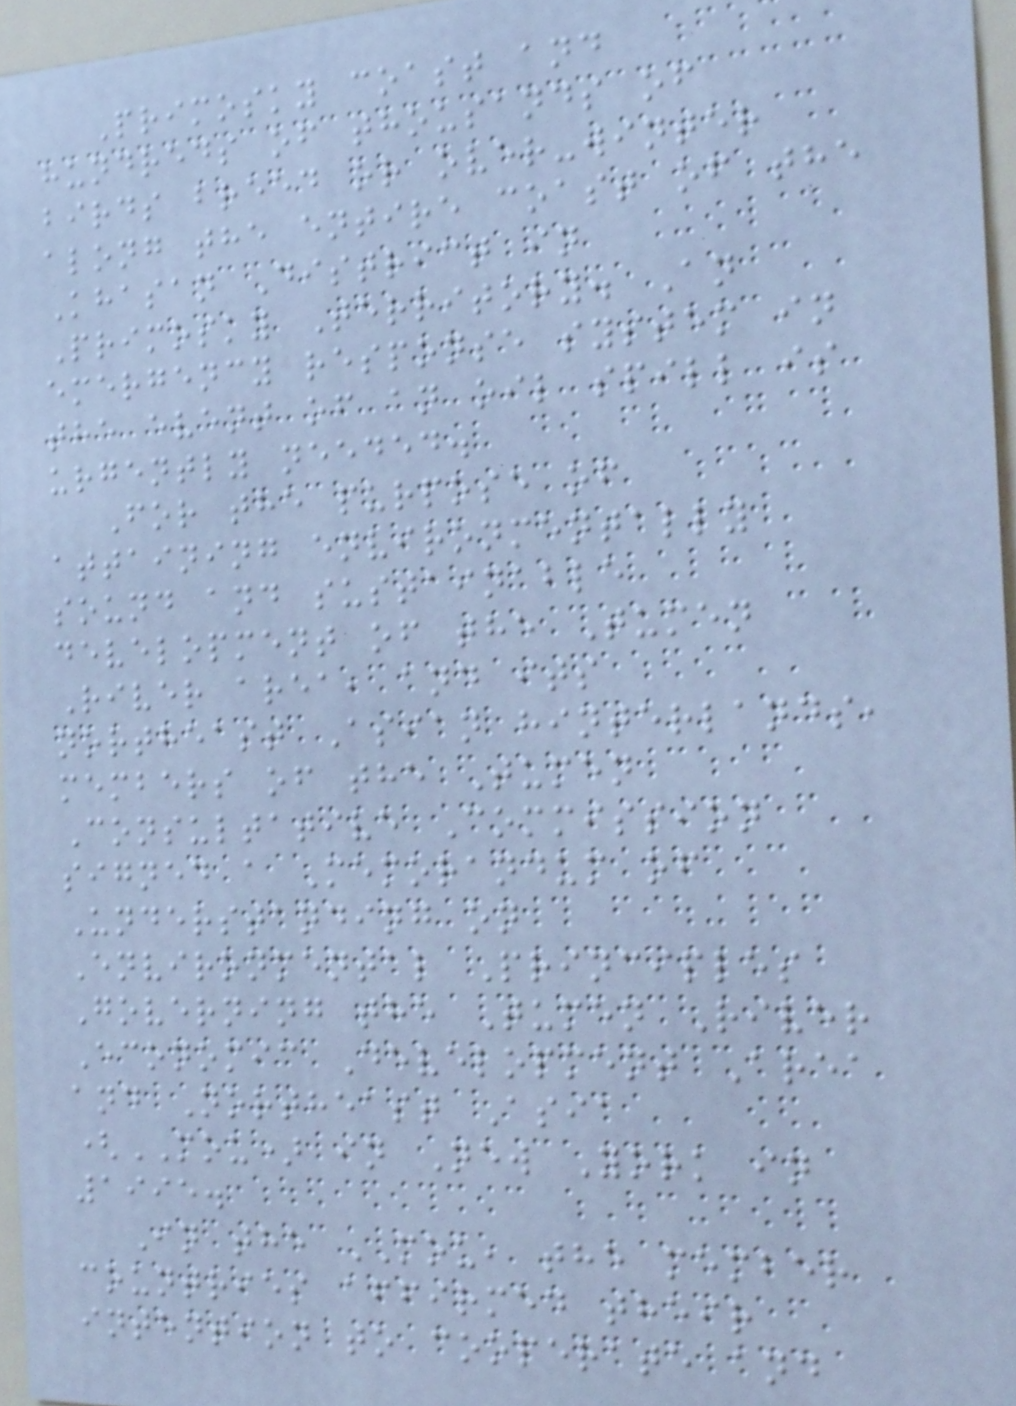Primosky coast and
hundreds of thousands of
birds breed or over-winter
along the entire coast of the
Khasan District in
Primosky Territory. An
emergency response system in
the event of an oil spill is
urgently needed.
For the purpose of
attaining environmentally
sound and sustainable
development of the Tumen
River area, and its
northeast Asian hinterlands,
members of the Tumen
Consultative Commission
signed a Memorandum of
Understanding on
Environmental Principles
Governing the Tumen River
Economic Development Area
and Northeast Asia
(MOU) in New York in
1995.
In the MOU, the member
countries affirmed their
intention to cooperate and
